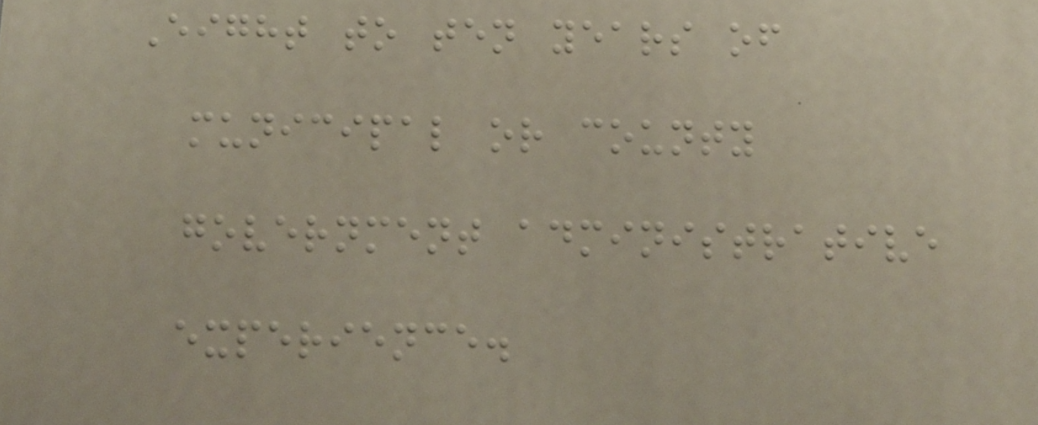Eight to ten years of
municipal or county
government administrative
experience.
